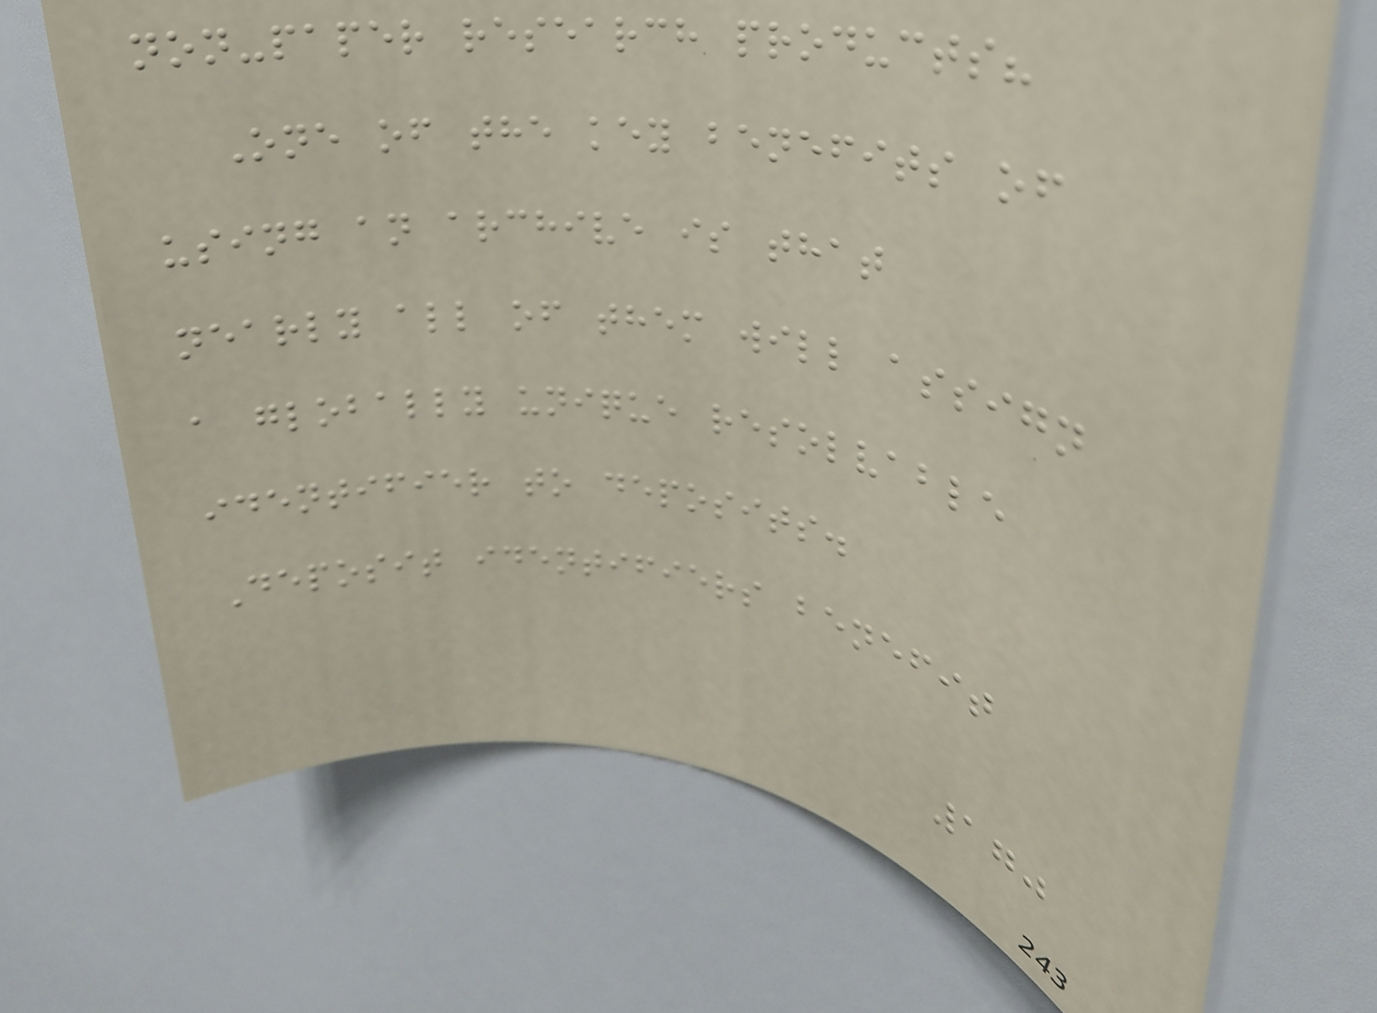non-paper research products?
One of the key benefits of
using an archive is that
nearly all of them will assign
a globally unique resolvable
identifier to deposits.
Deposit identifiers benefit
170
